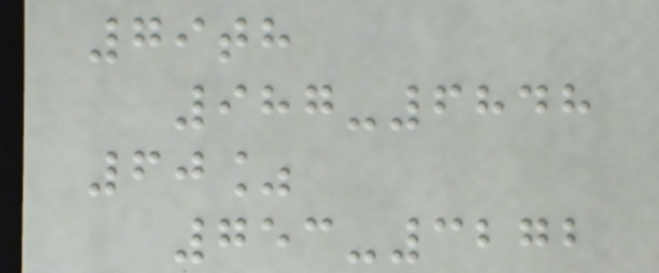79th
987-6848
60%
753-3272
